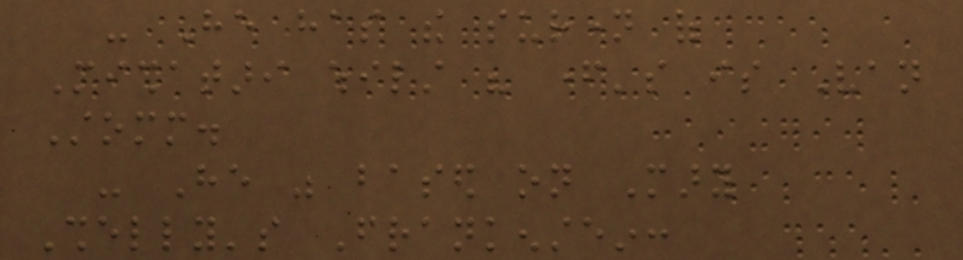- He has the surname of
Mishatari whilst his father's is Van
Stomm.
- He was based on Mary
Shelly's Frankenstein:
